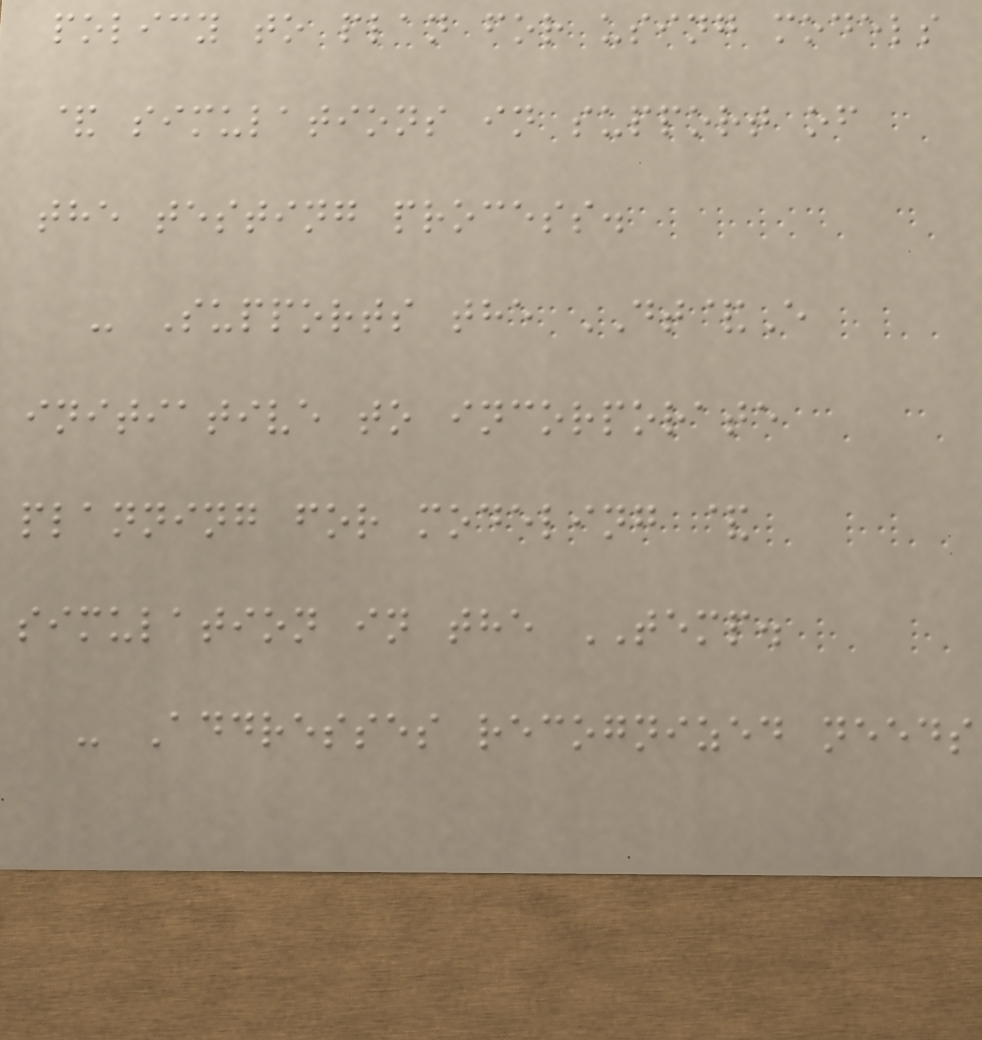policy to plan for using models
& simulations in support of
the testing process.
- Supports the DT&E
initiative to incorporate
planning for modeling &
simulation in the TEMP.
- Addresses recognized needs
